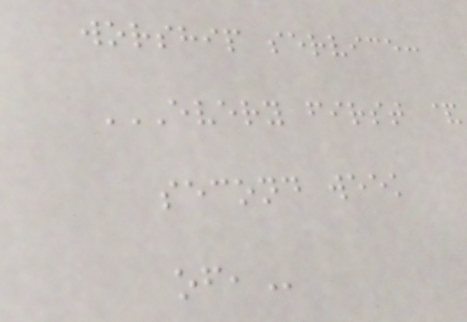worship service:
EVERY FIRST &
SECOND WEEK
OF,
